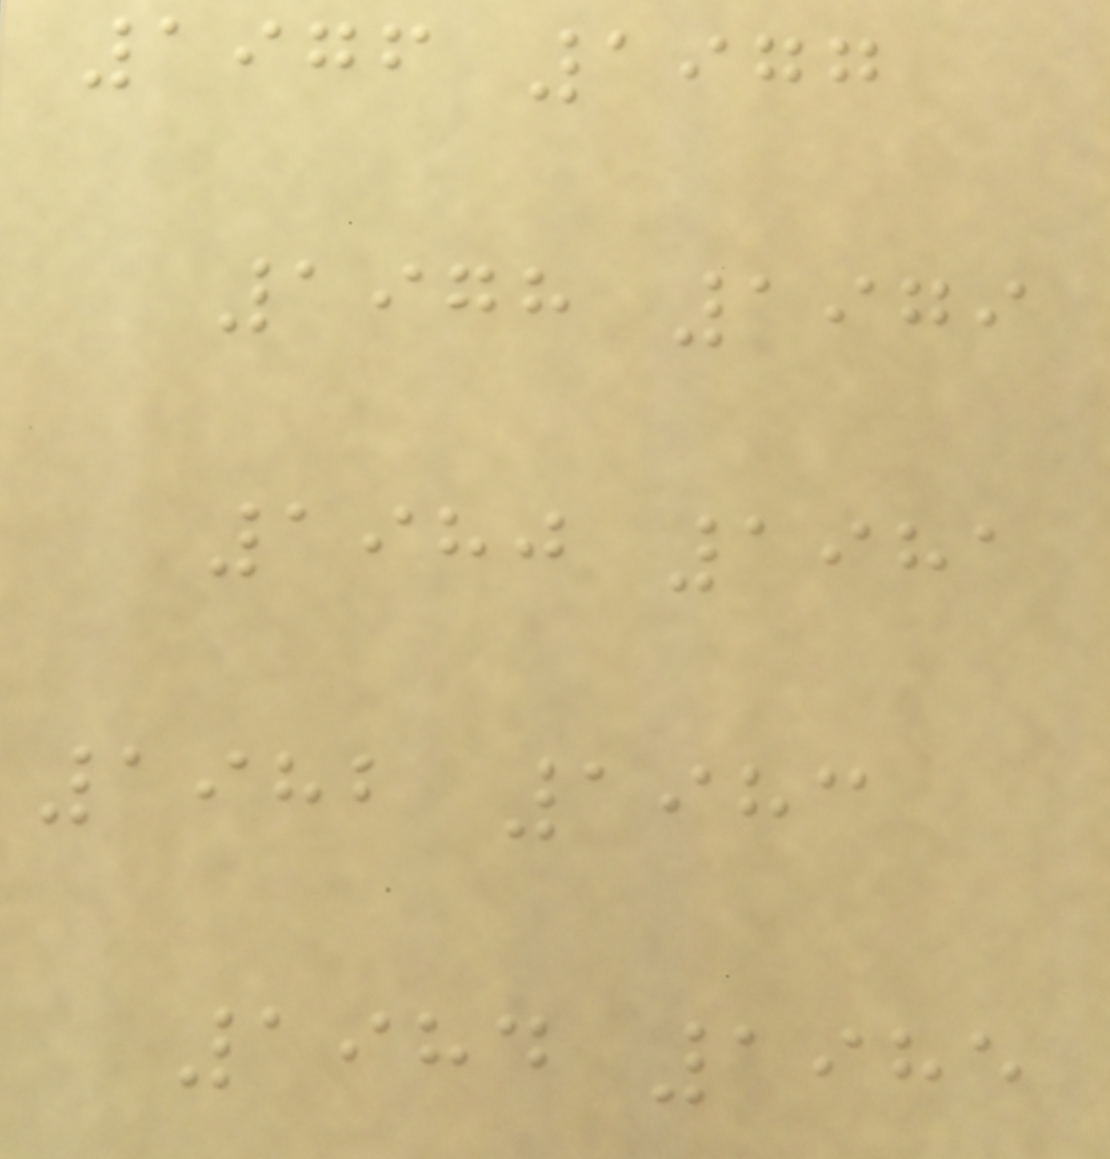1976 1977
1978 1979
1980 1981
1982 1983
1984 1985
